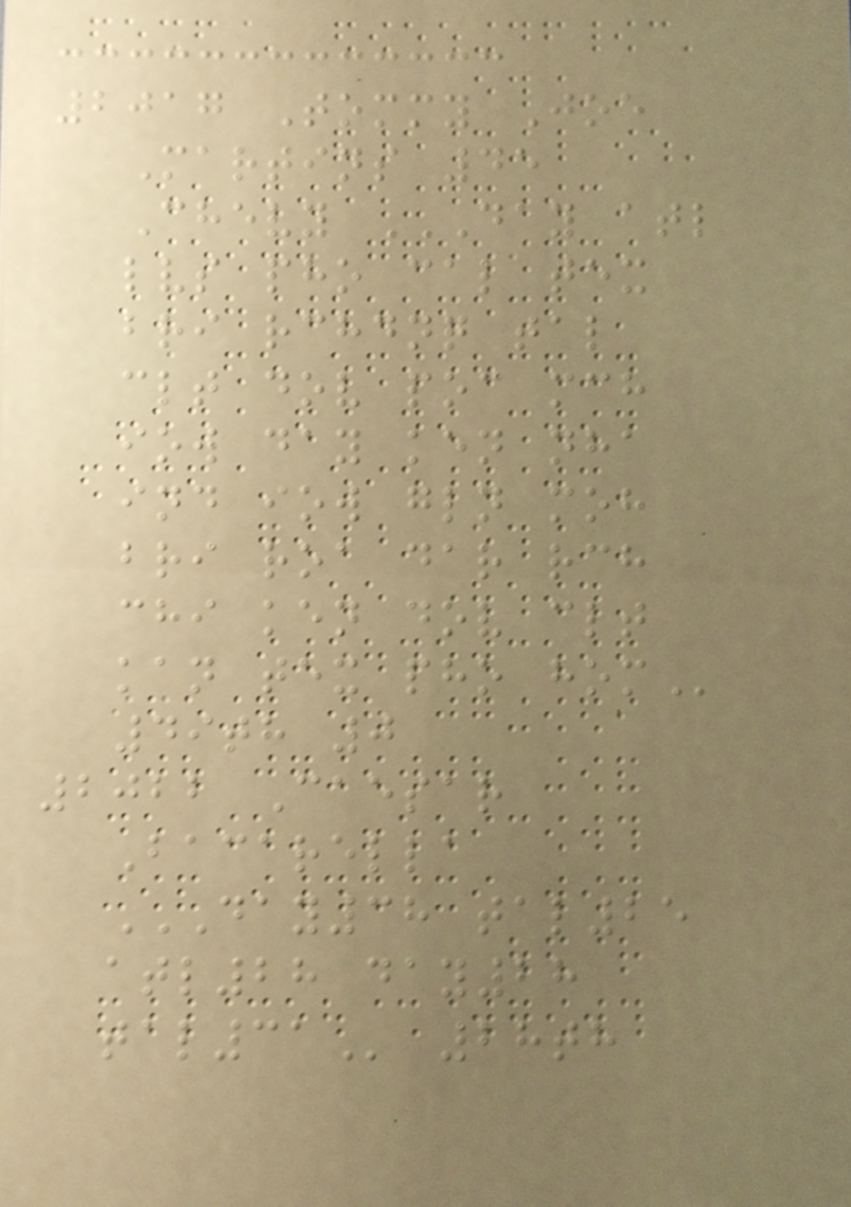2017 Tommy Joe
Martins 45
Chevy DAY ATL
LVS PHO CAL TEX
BRI RCHDNQ TAL
CLT DOV POC MCH
IOW DAY KEN NHA
IND IOW GLN MOH
BRI ROA DAR RCH
CHI KEN DOV CLT
KAN TEX PHO HOM
49th 0
2022 Caesar
Bacarella
DAY38 TAL25
ATL28 DAY28
TAL31 28th
